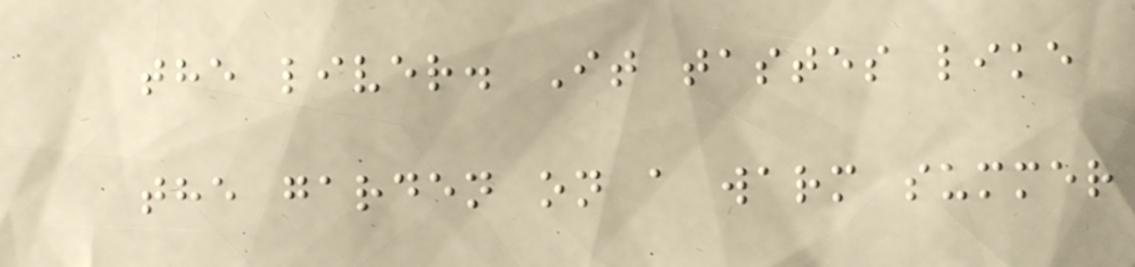the liver. It tastes like
the garden on a warm summer
